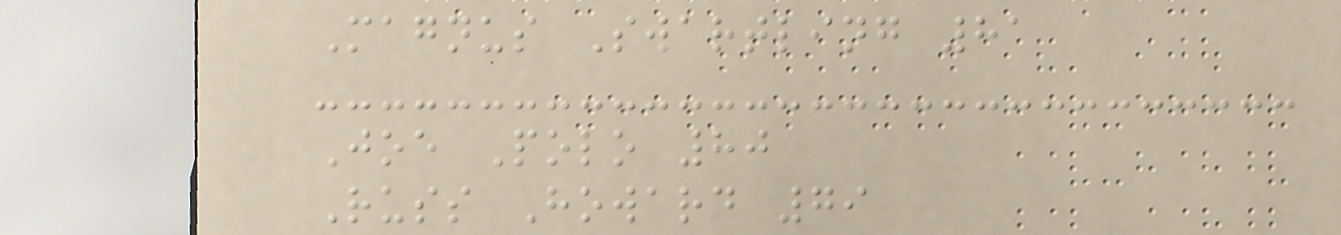Magnus Swartling 81
Joe Polo 80
Russ Howard 79
